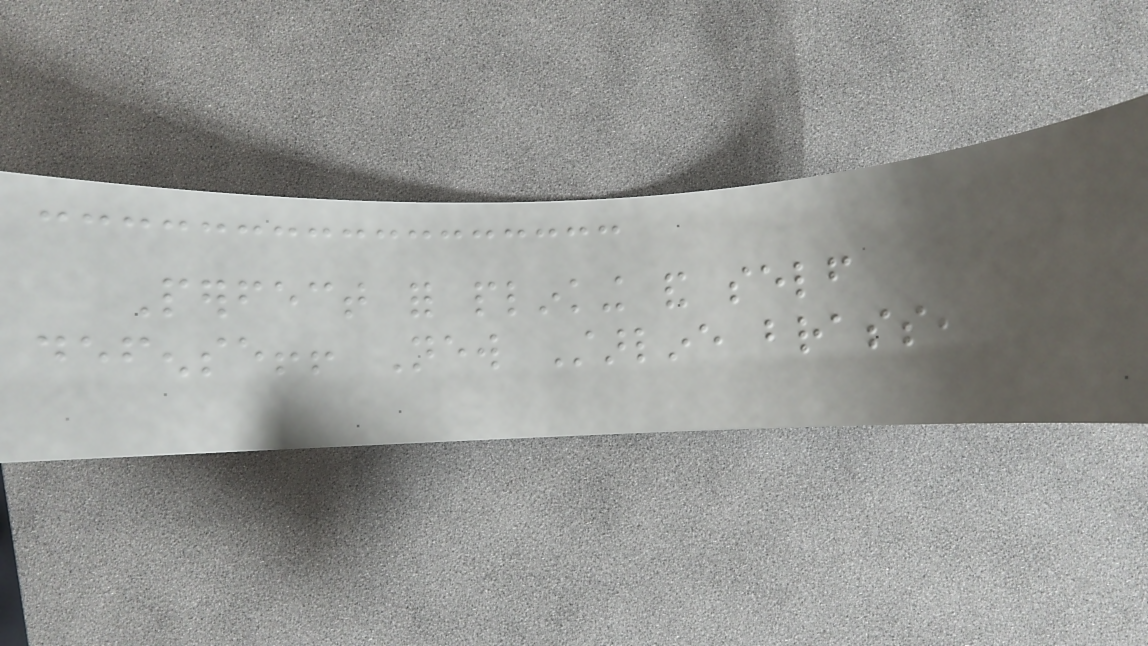Perfect for plinking and self
defense!! New Starline brass,
